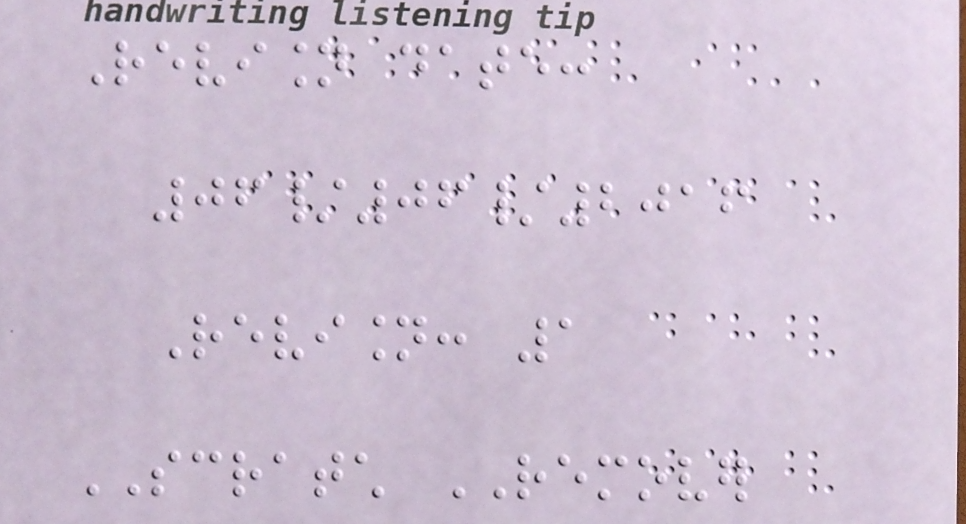Revision date:
06/06/2016
Revision: 1
SCRATCH REMOVER
